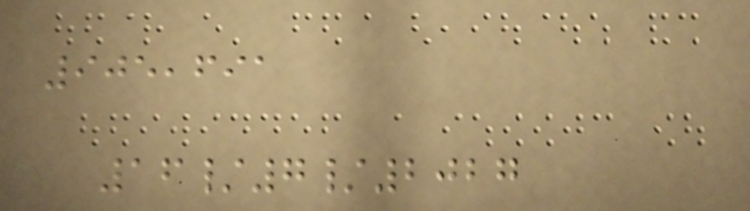905,691
16/7/2027
